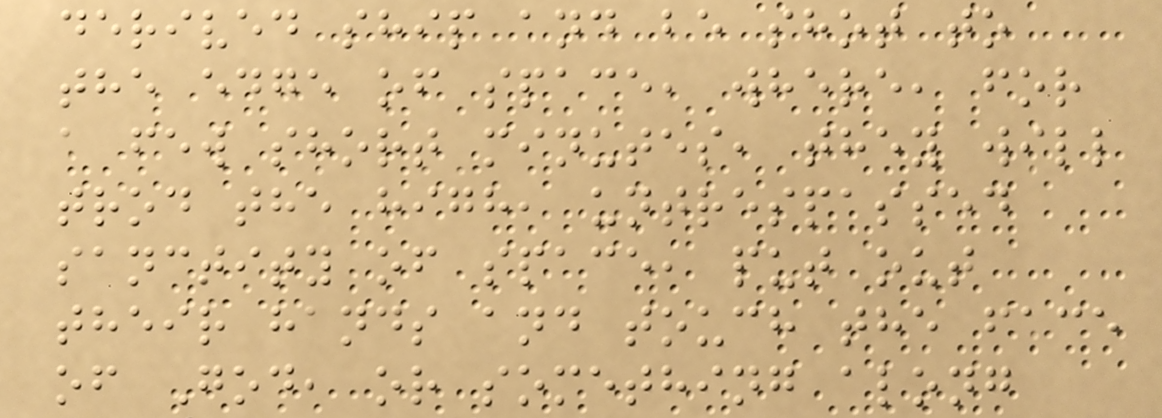derived ship and be shot to
the edge of space, where, for
a few short minutes, they will
trod the high, untrespassed
sanctity of space, put out
their hands and touch the face
of God, or something along
